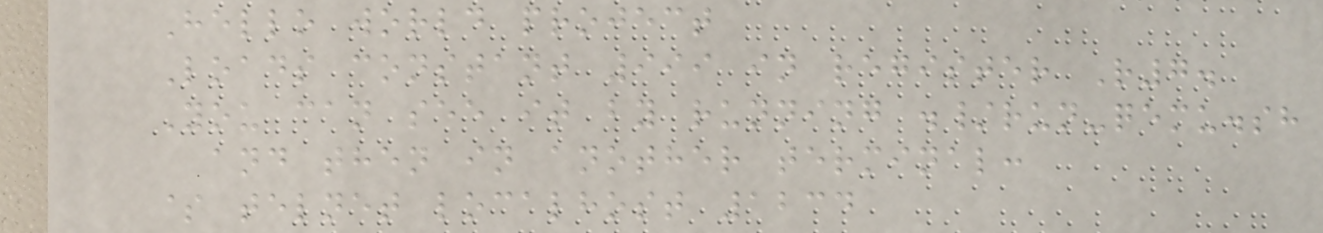Hello world project
Loads constant 999 in register R7.
You can see it by running ./run-qemu.sh
and then in another terminal:
$ telnet localhost 1234
